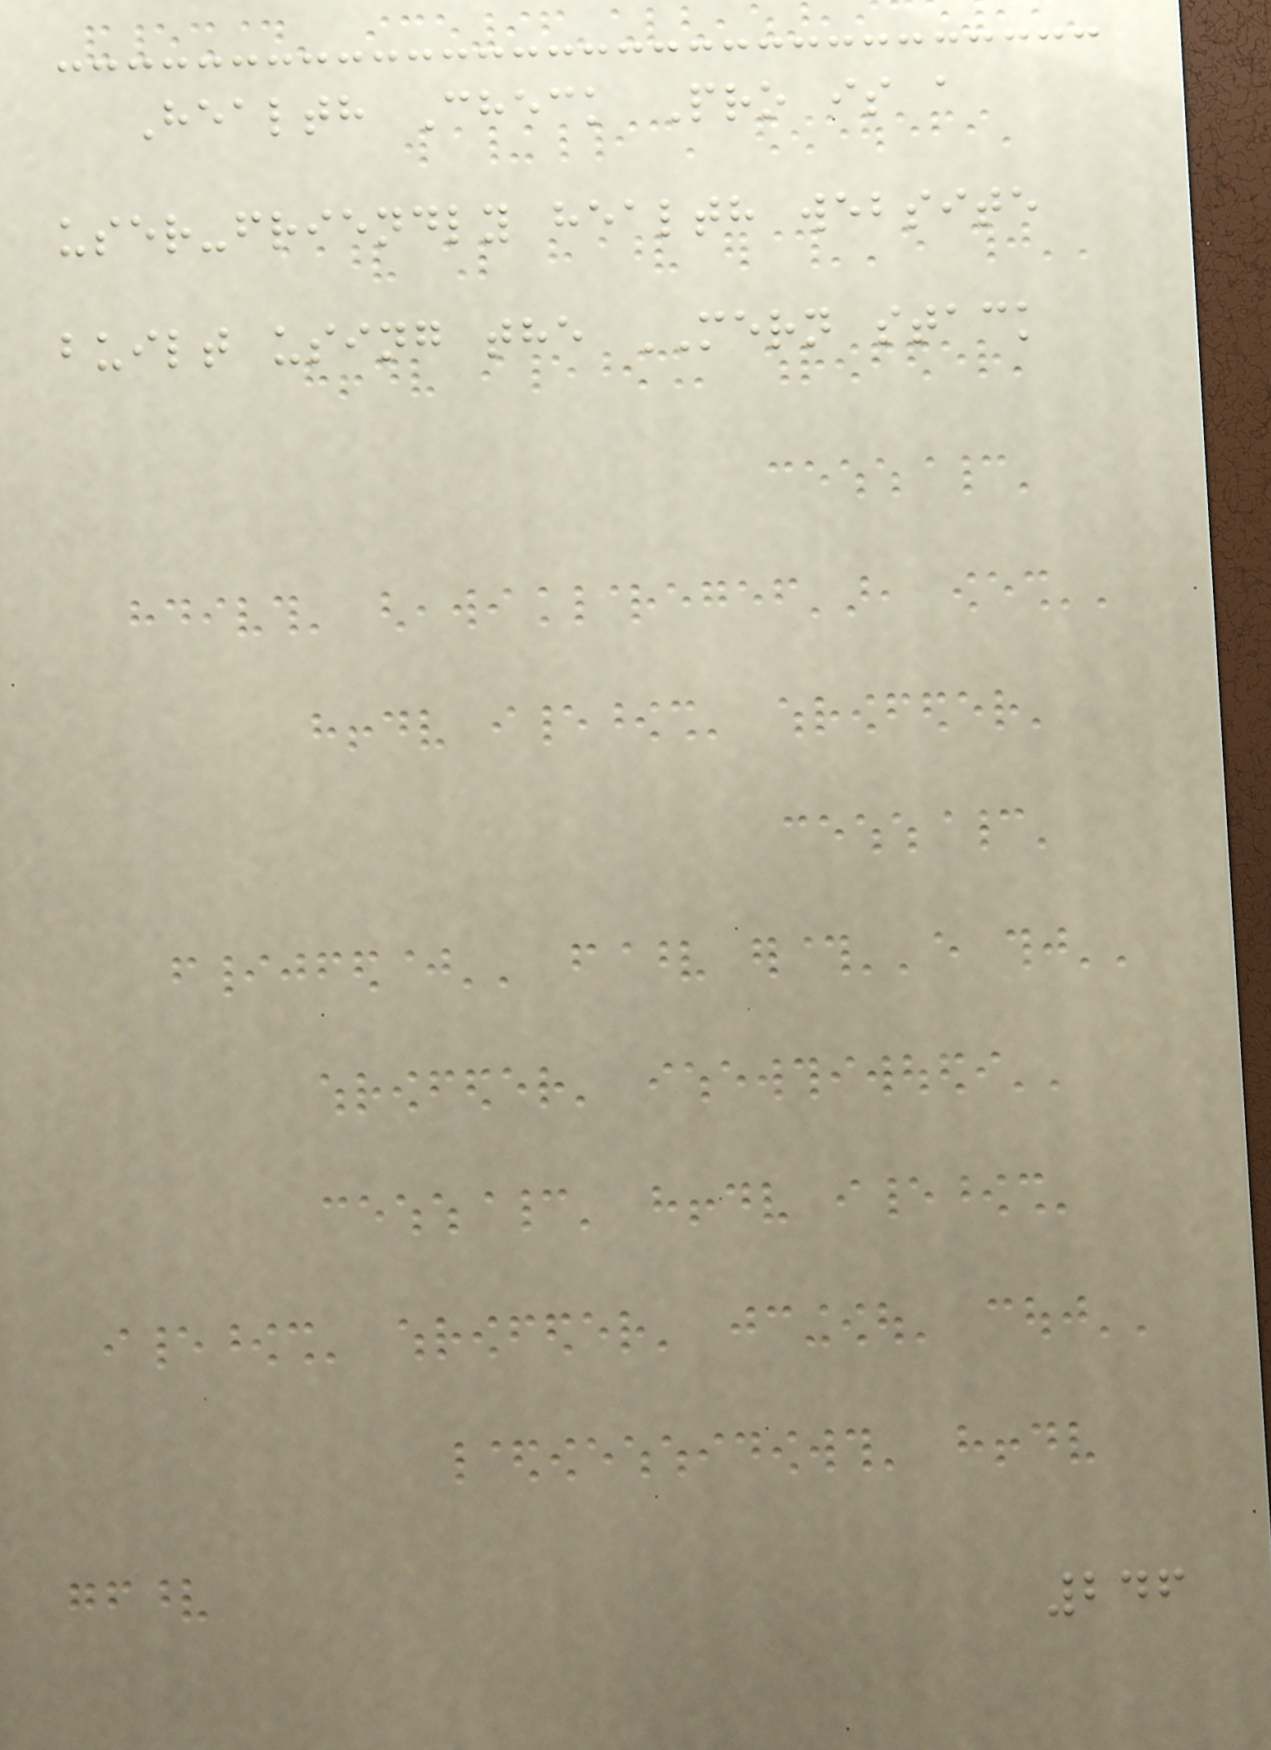Health Check Pro is a
user-friendly health website
built using the MERN stack
246
